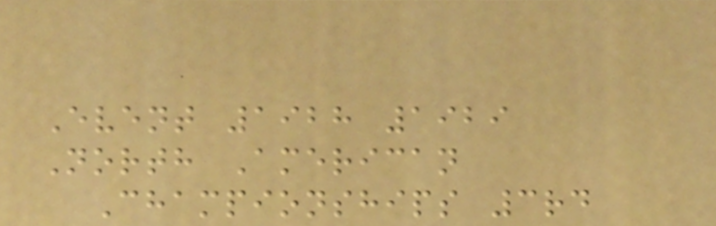Event 1928 1929
North American
Championships 3rd
